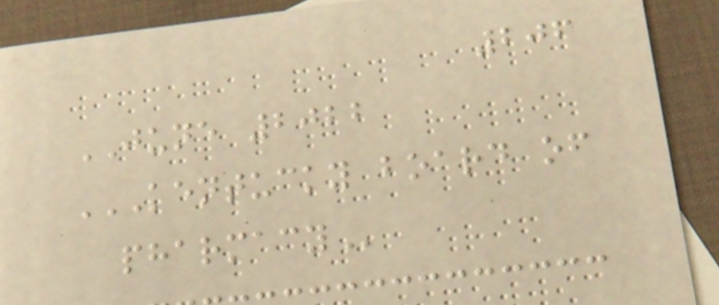206
JUNE 2022
KENTUCKY BOARD OF
PHARMACY
